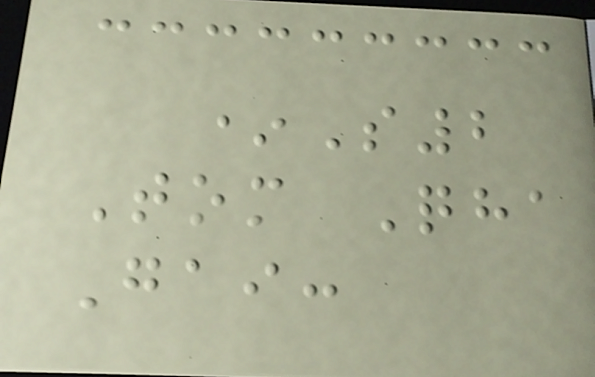*S2
Tom Qha
Gai:
